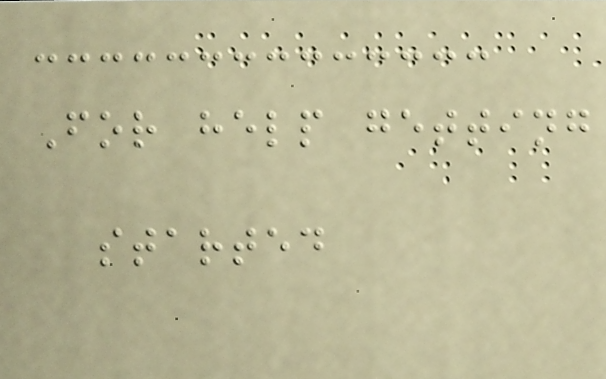For help getting
started
